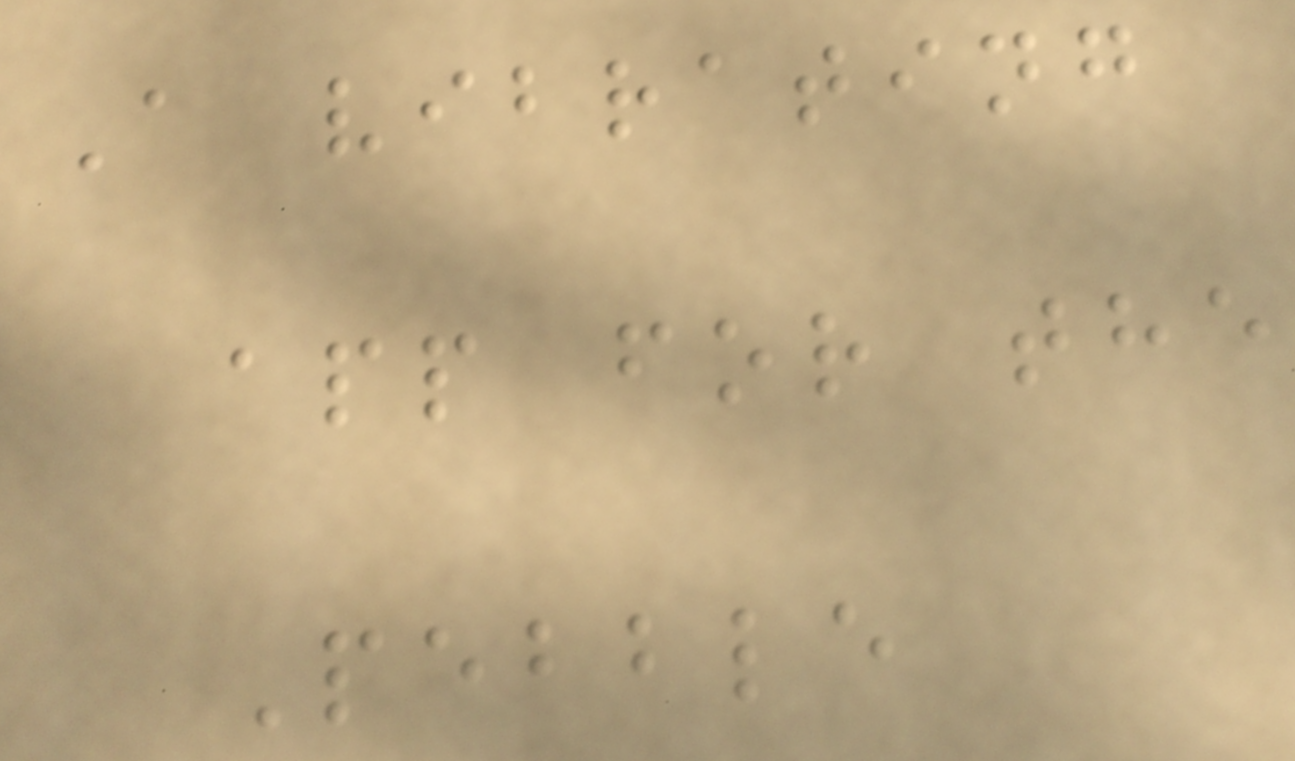A vibrating
app for the
Pebble
